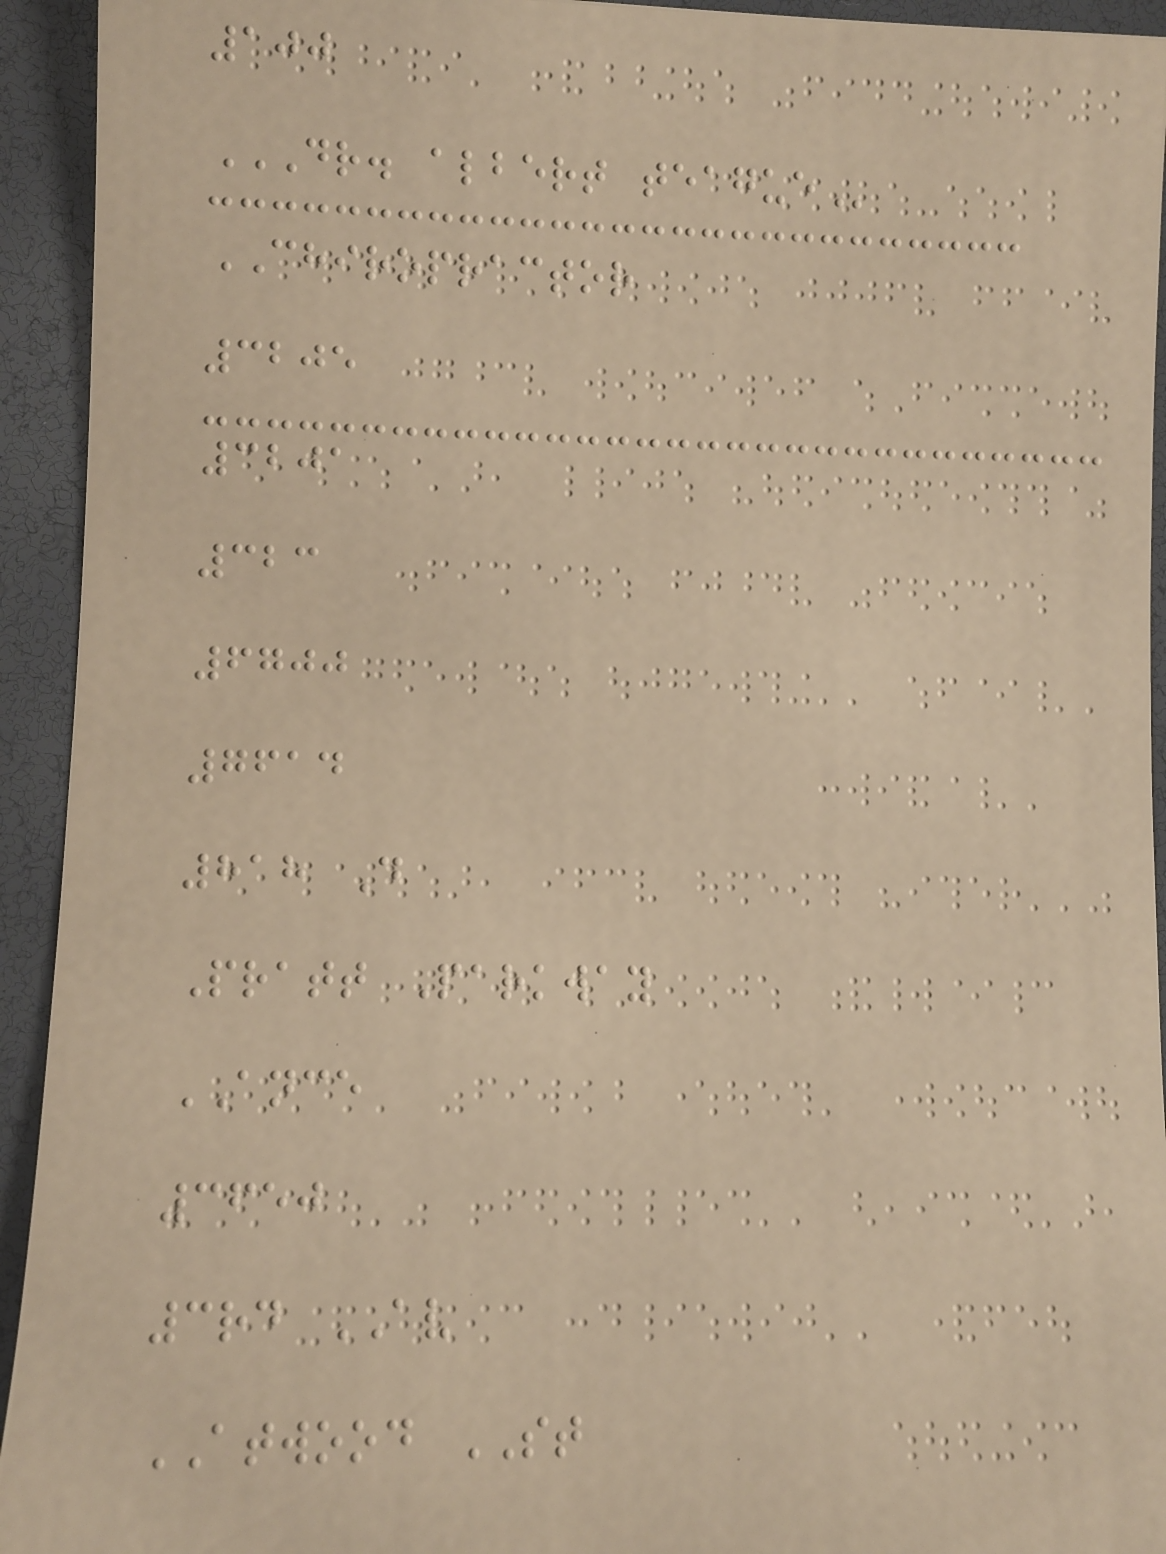100
DR. ALBERT TEAGUE
CHIROPRACTOR
3205
3201
323
6700
7614
818 D
Pratt Parkway
ANCE
3650
3rd AV
ATWOOD ST
